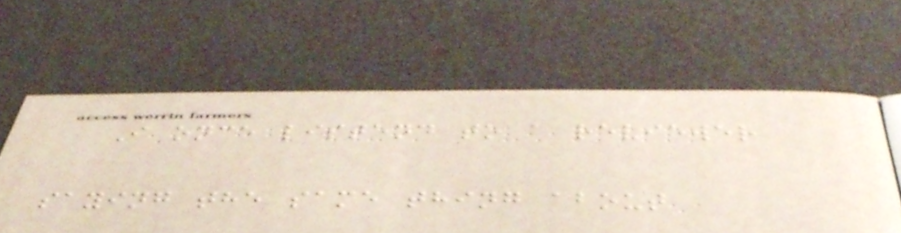I once listend to a reviewer
saying the same thing about
